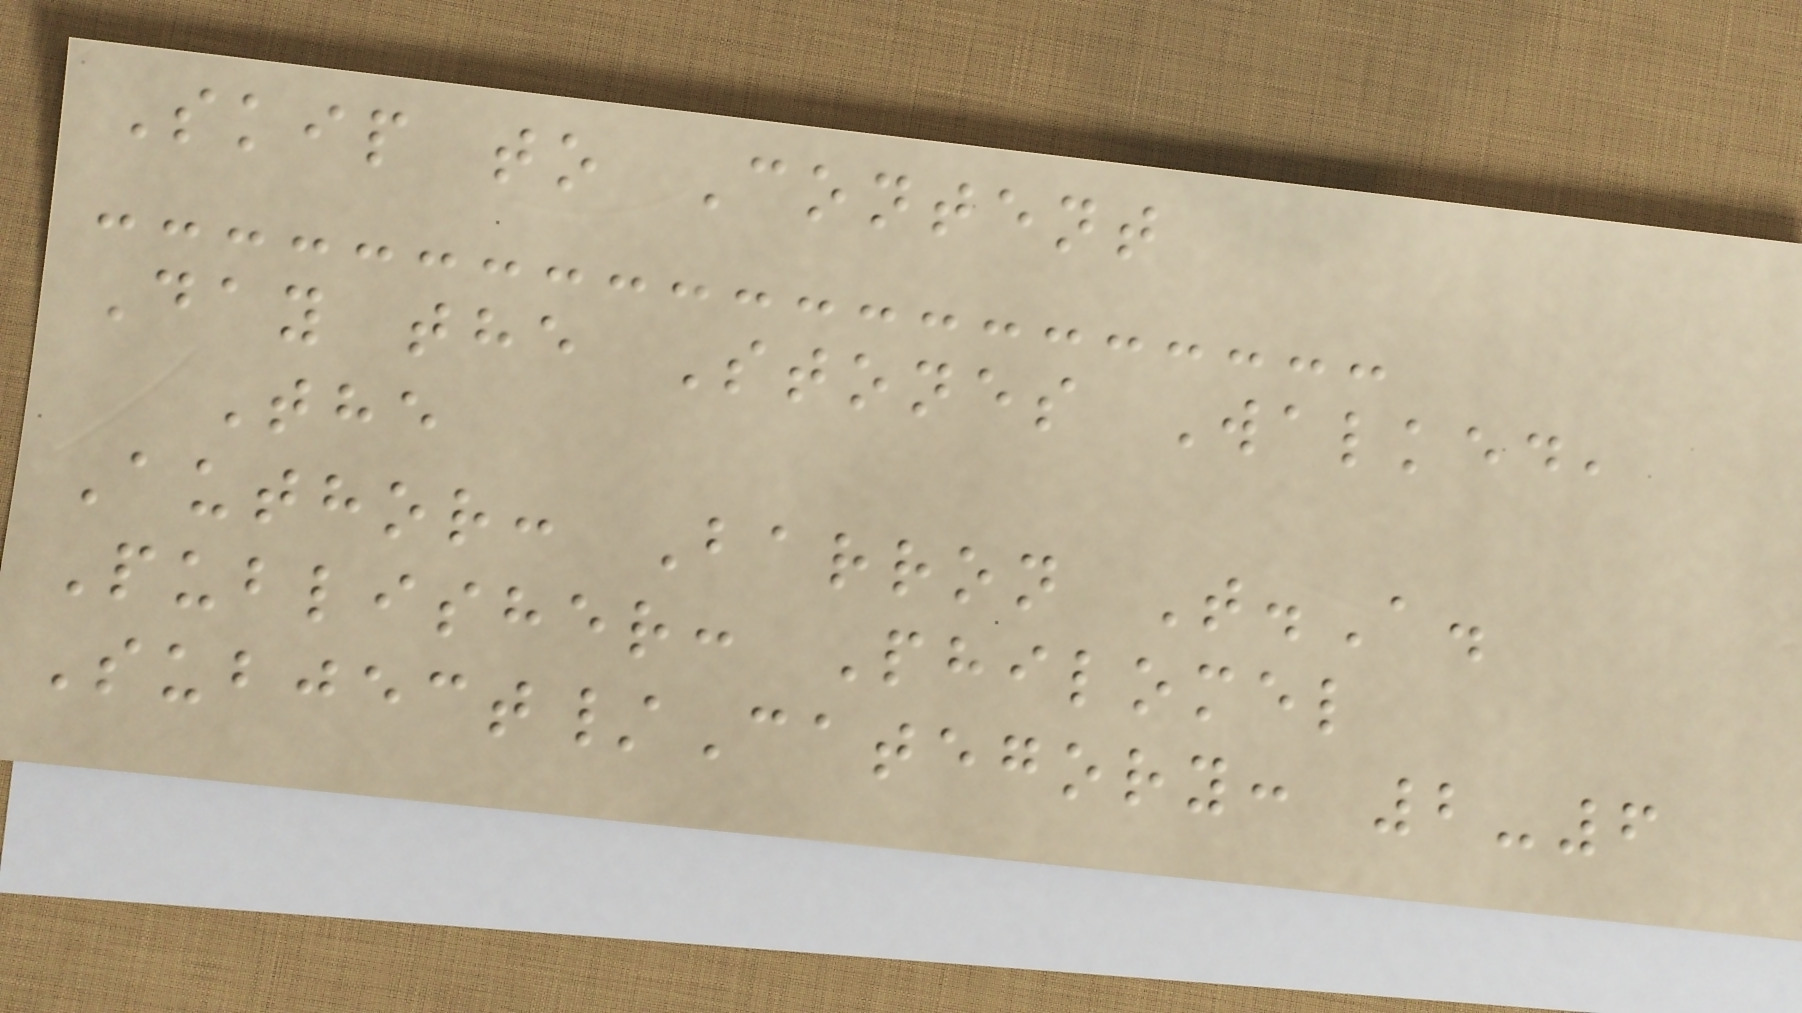Skip to Content
Day the Stones Walked,
The
Author: Barron T.A.
Publisher: Philomel
Subject/Category: 2-6
